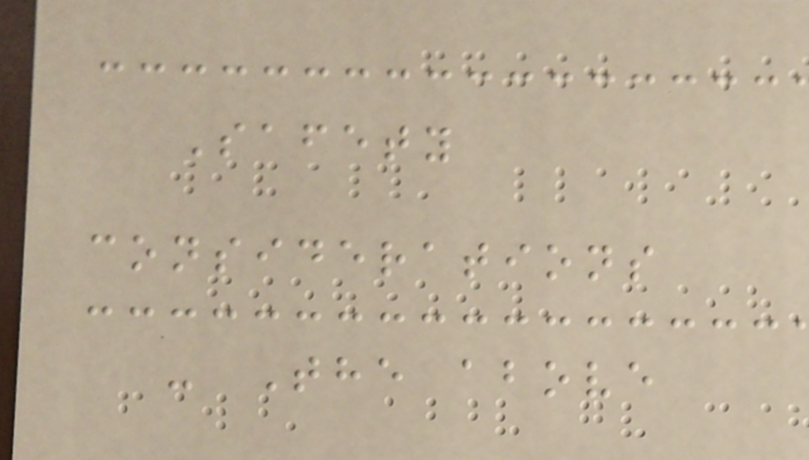Safety
considerations
- The above
